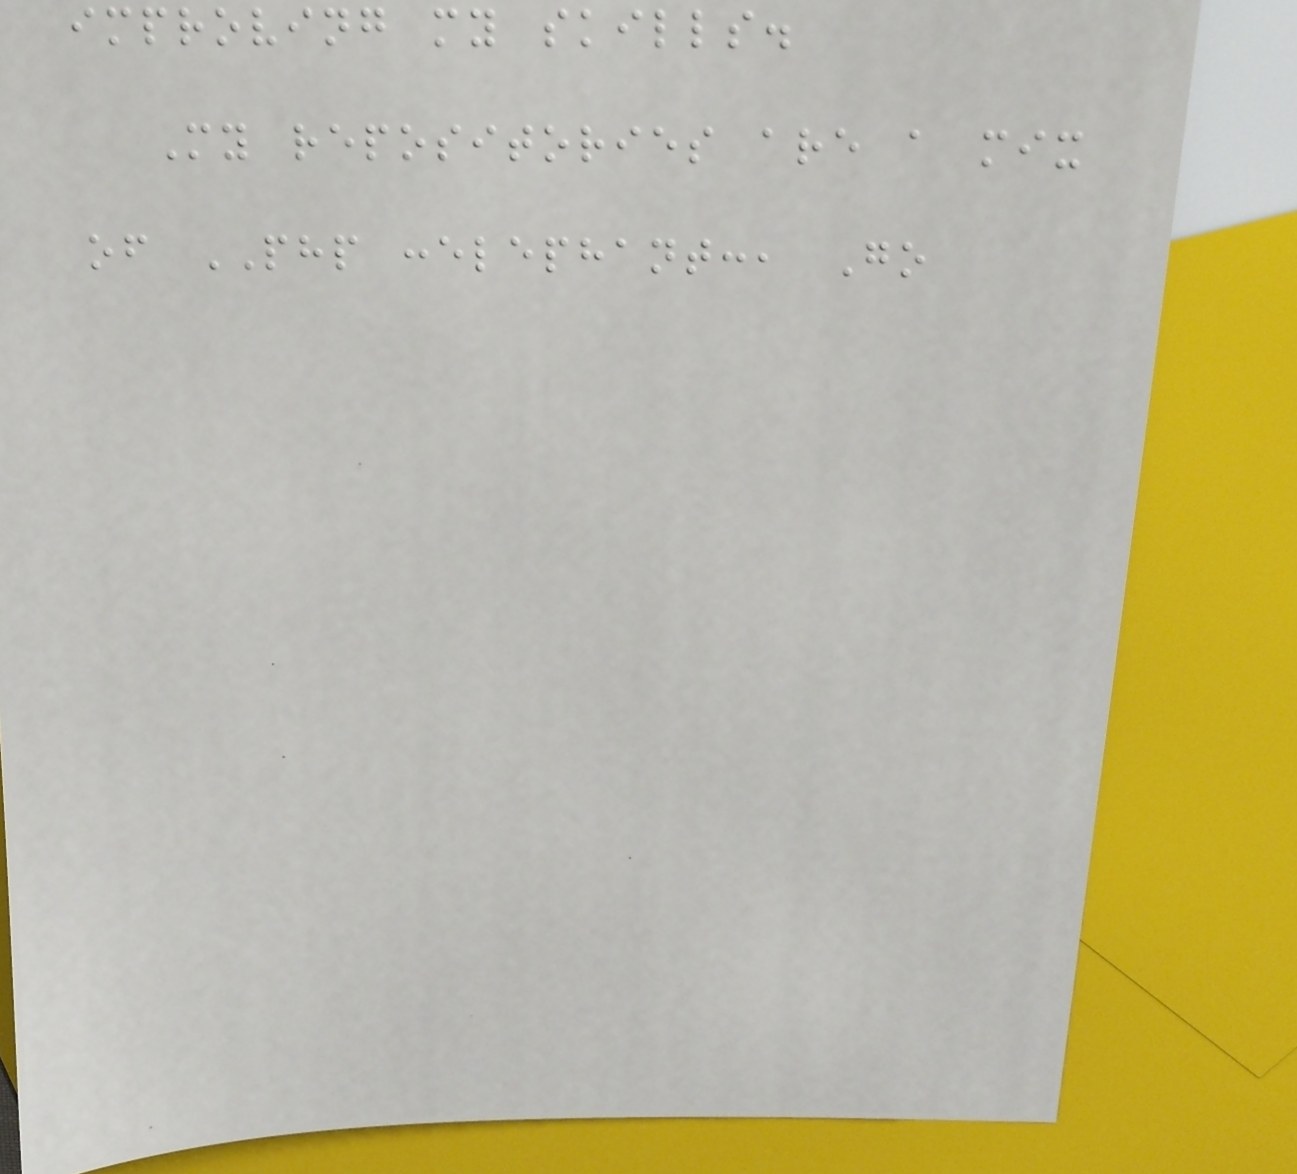improving my skills.
My repositories are a mix
of PHP :elephant:, Go
